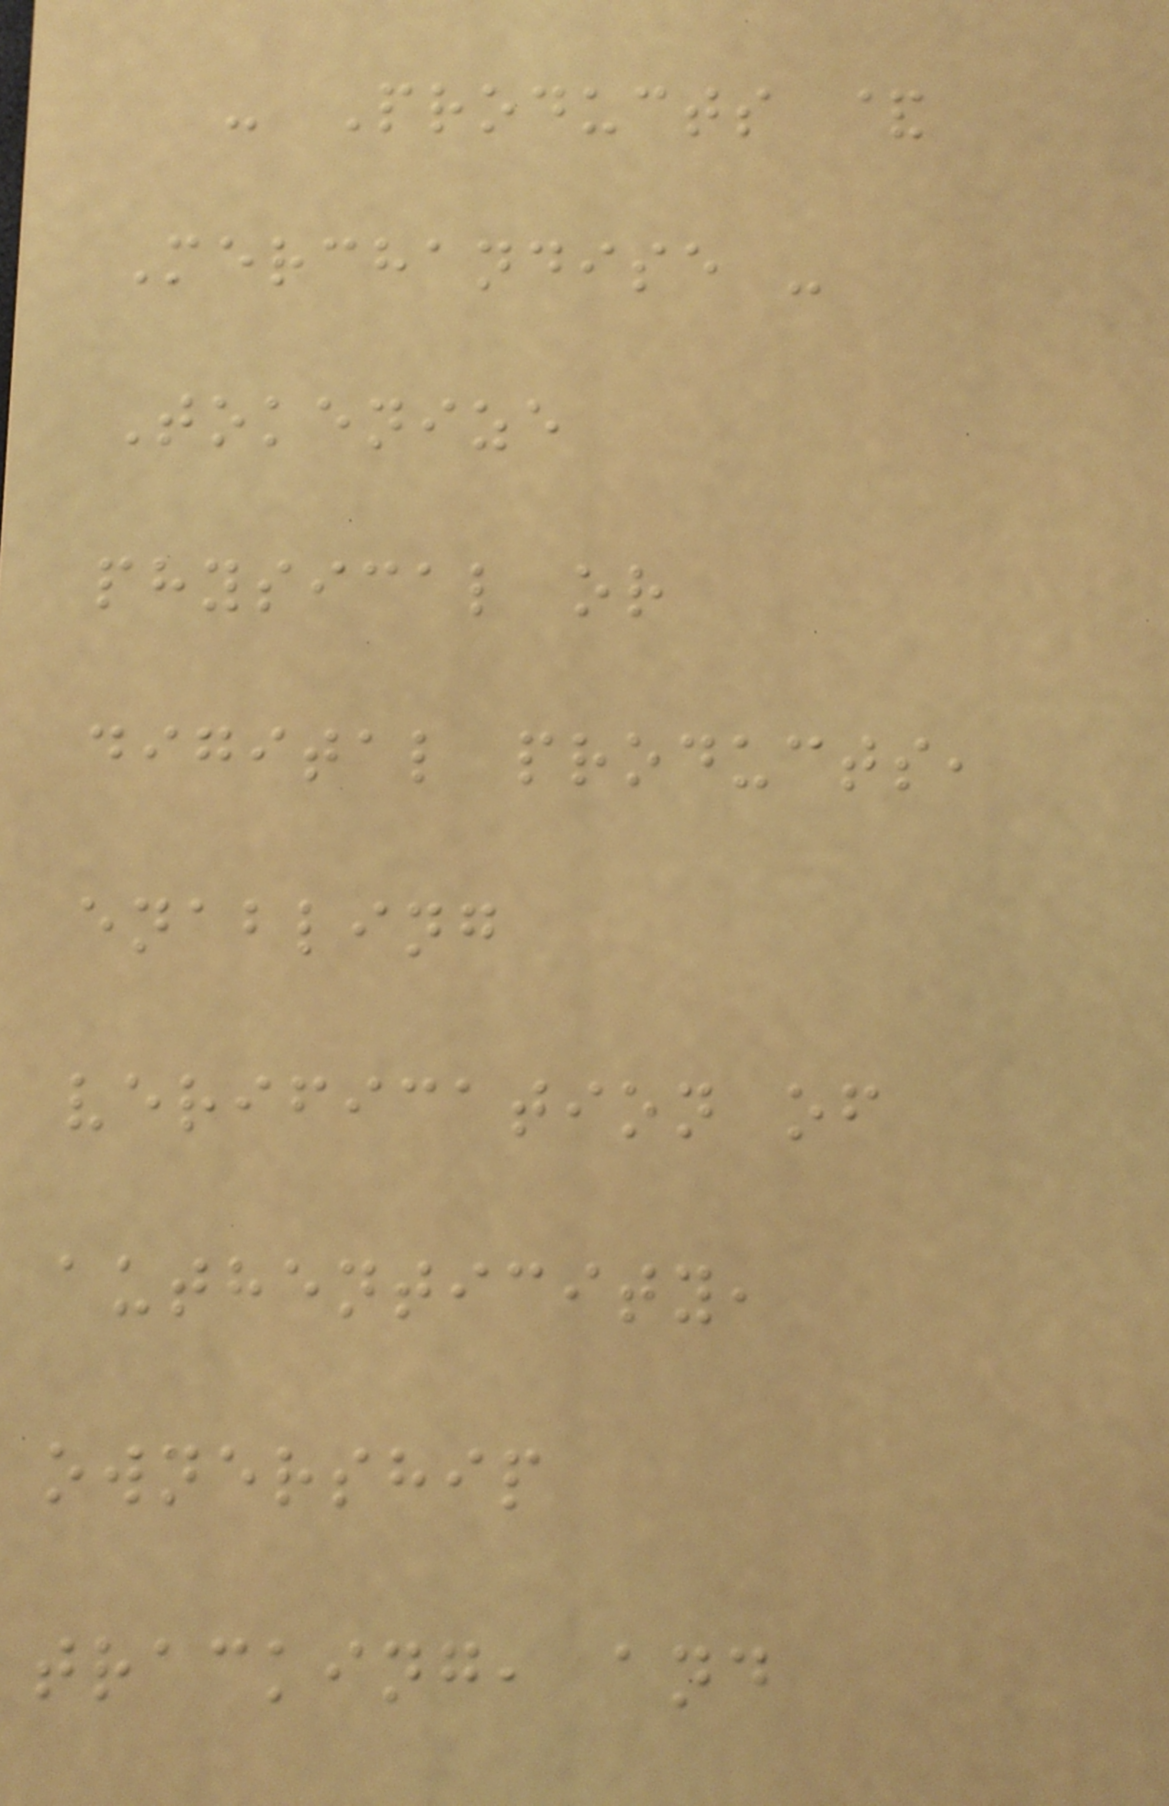- Products &
Merchandise -
Tokenize
physical or
digital products,
enabling
verification of
authenticity,
ownership
tracking, and
